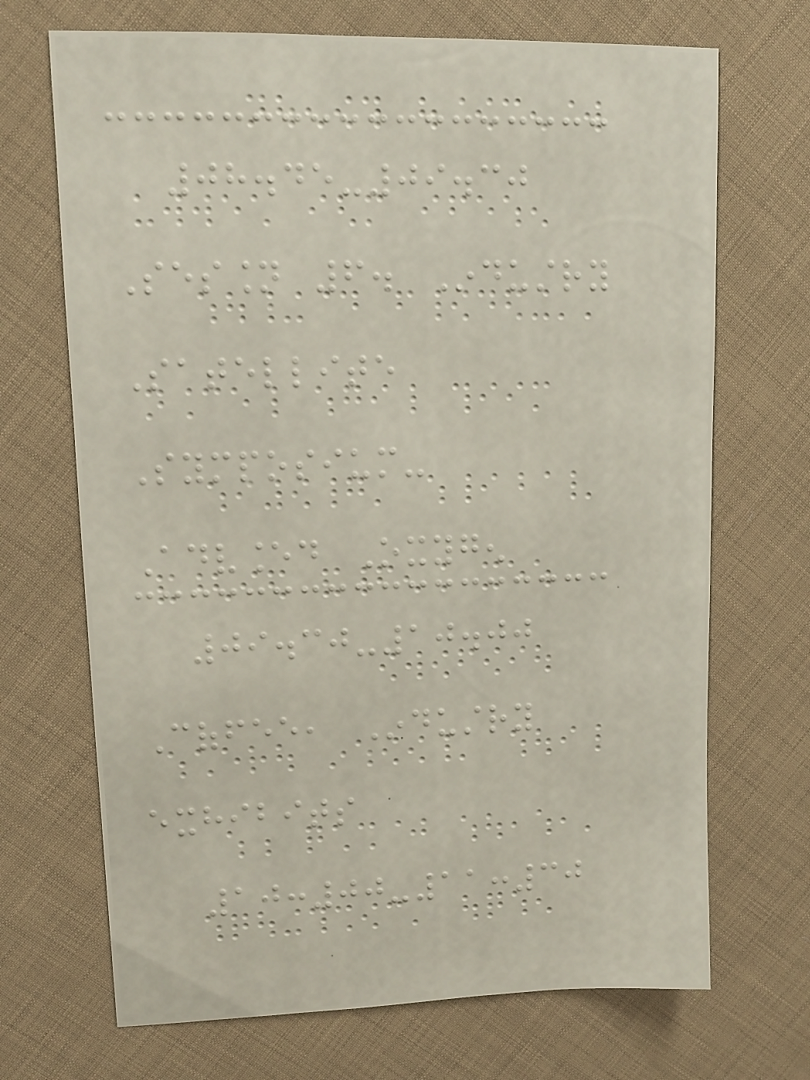08.45-09.30
Session 6. Industry
Satellite
Symposium-
Advanced Oxygen
09.30-10.00
Coffee, Industry
exhibits
10:00-11:30
